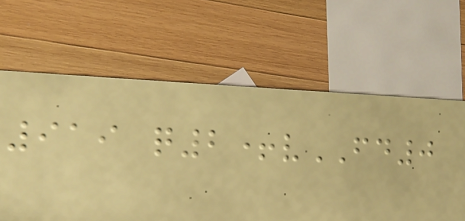919 q2+vFD0
